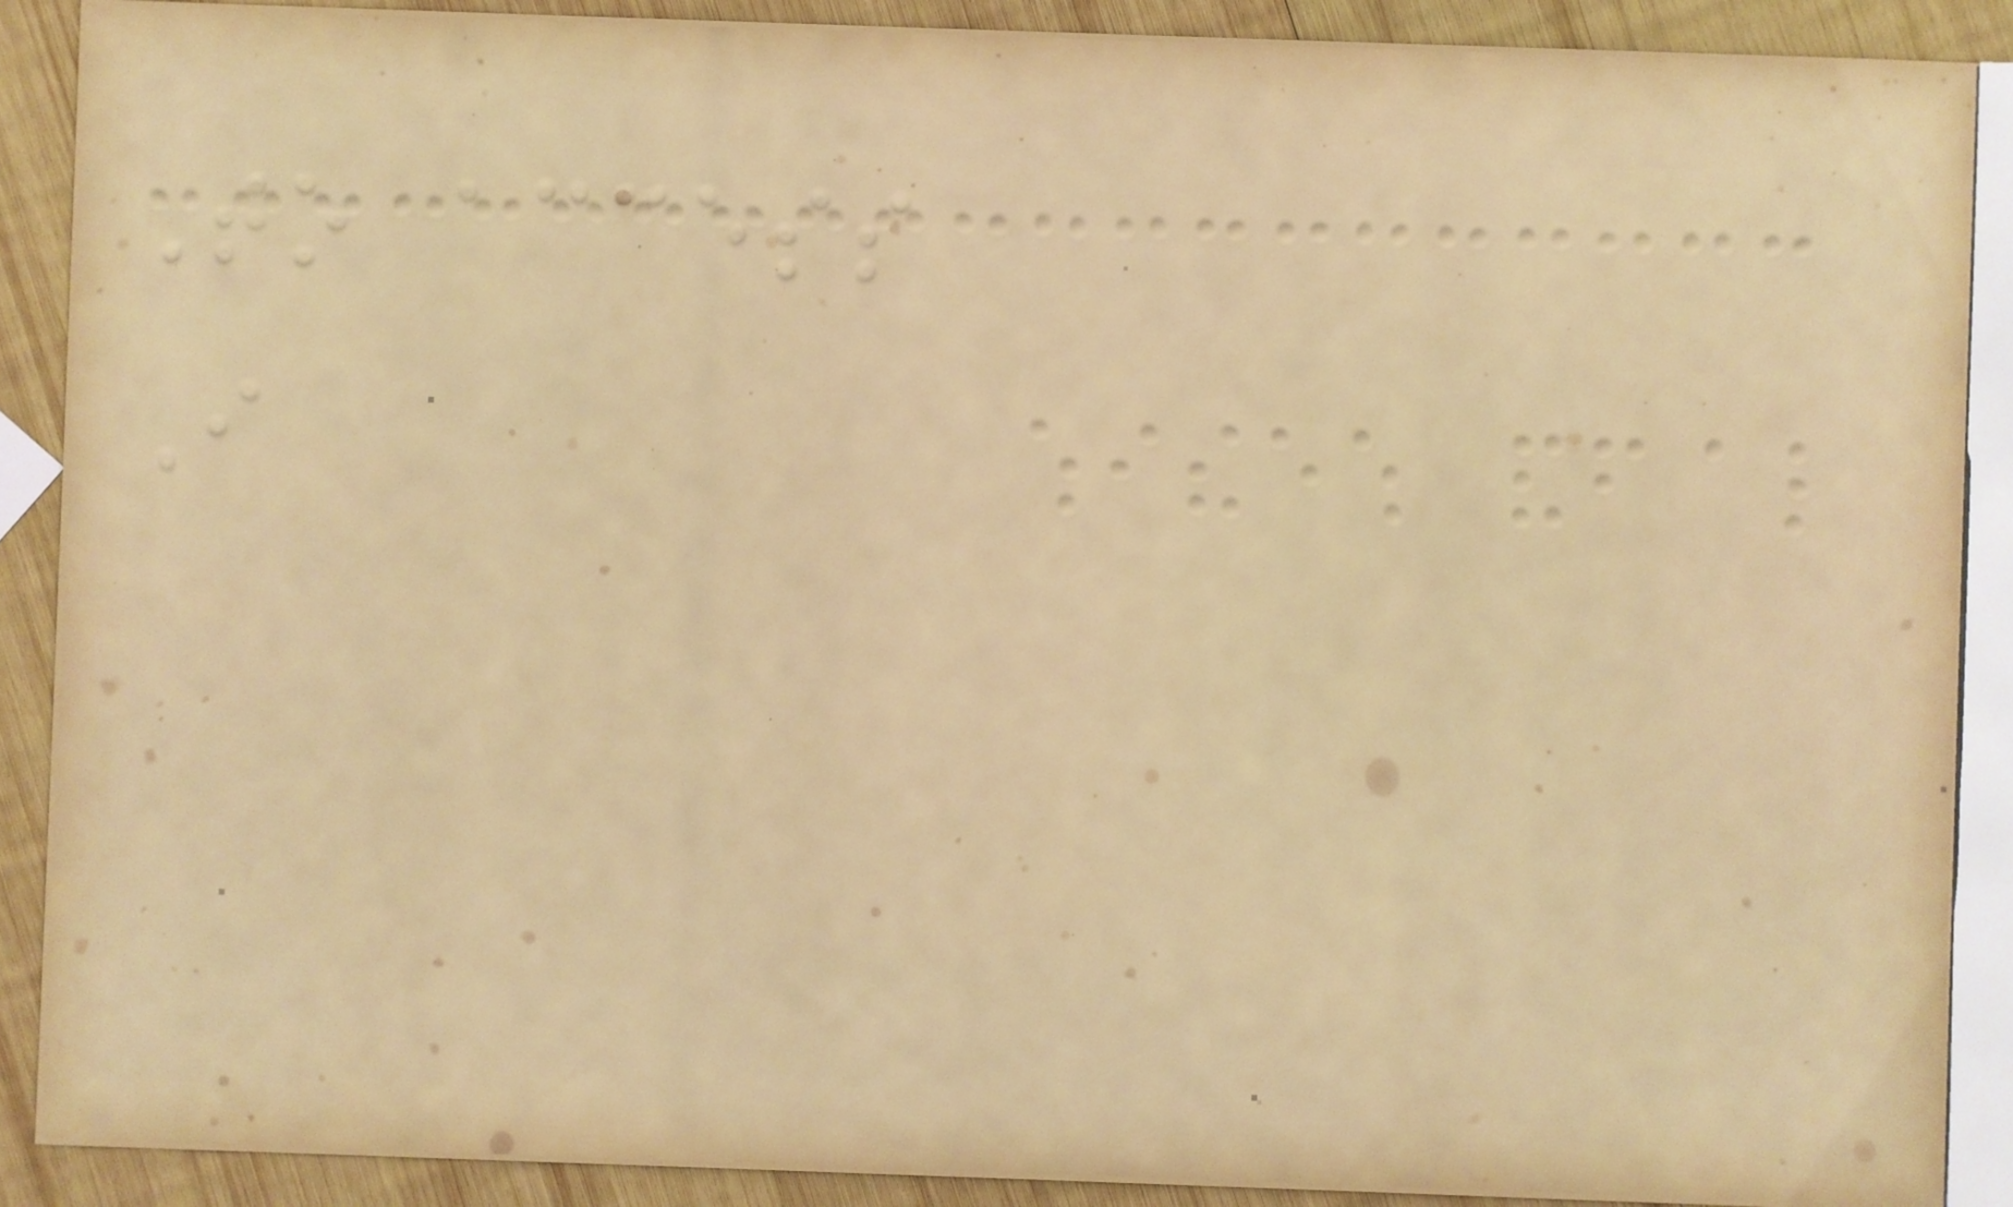To access
I
